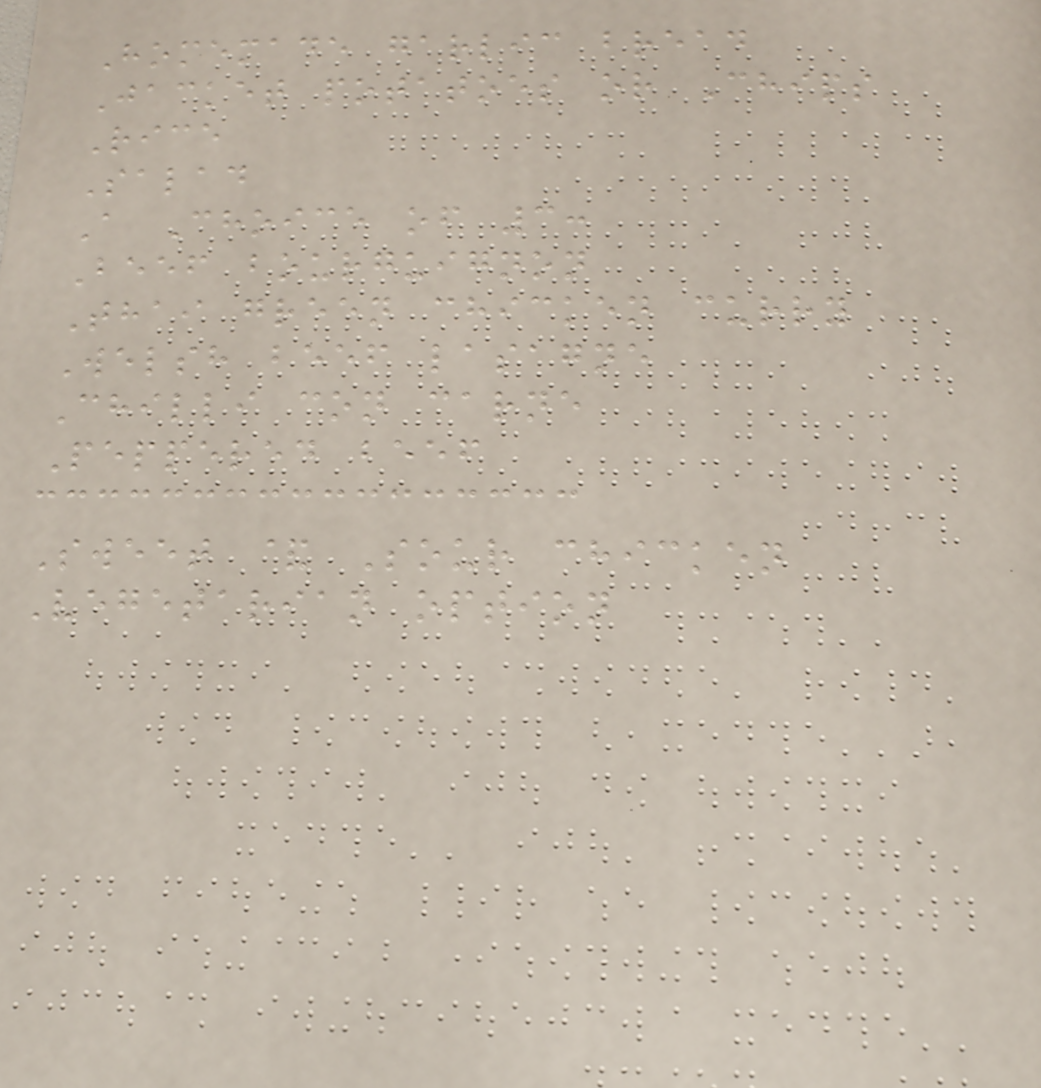Homemade garlic bread
Jacket potatoes or Chips
Rice
Salad
A Choice of 3:
Beef bourguignon
Thai green chicken curry
Welsh beef lasagne
Chilli con carne
Peppered beef
Sweet & Sour chicken
Vegetarian option
